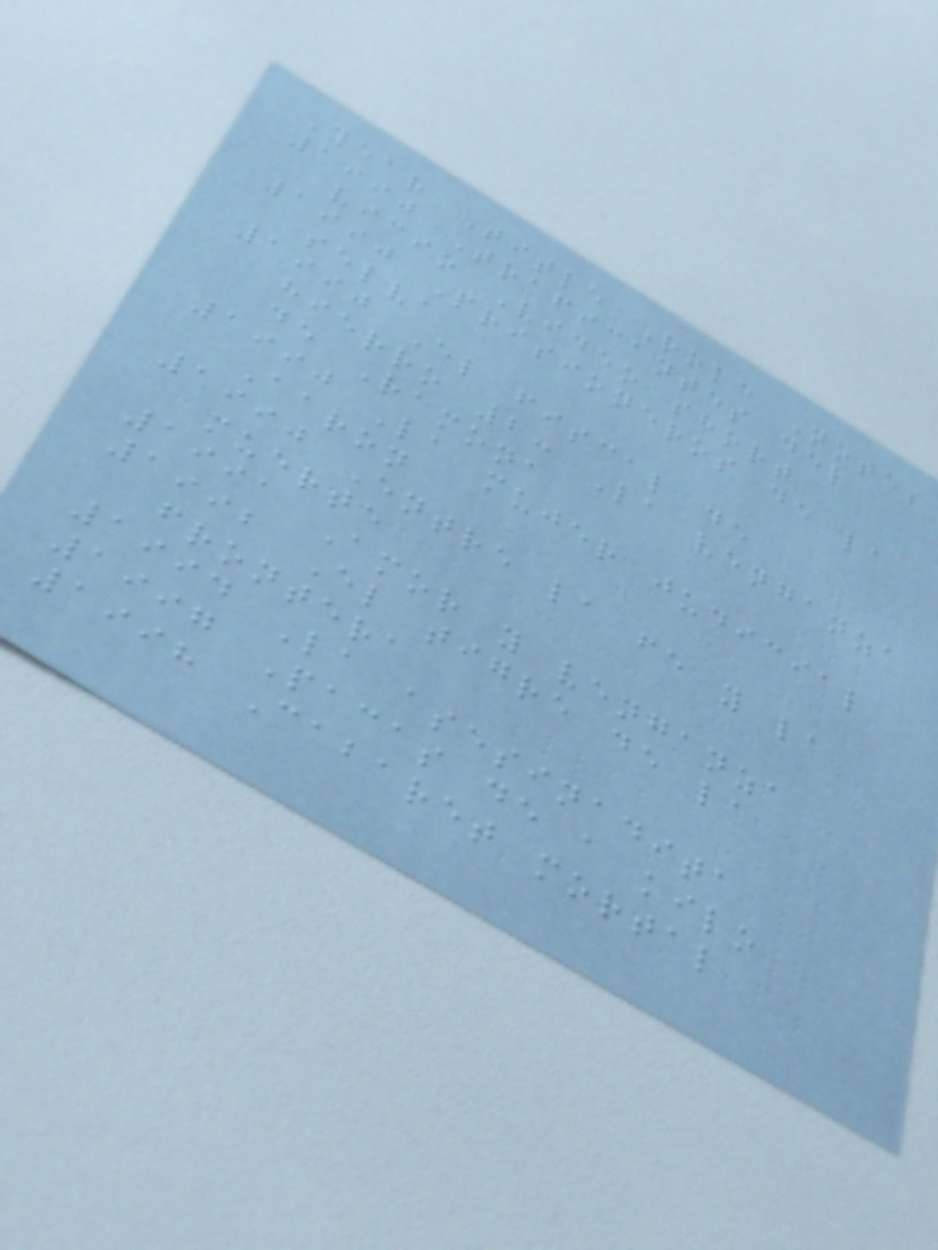Year Title Role Notes
1990 Traficantes del
vicio Video short
1990 Prisioneros de la
selva
1990 El fiscal de
hierro 2: La venganza
de Ramona
1990 La mujer judicial
Aaron
1990 Entre la fe y la
muerte
1991 Amor y venganza
1992 El tigre de la
frontera
1994 La asesinadita
1997 Pacas de a kilo
1998 Cabaret mortal
